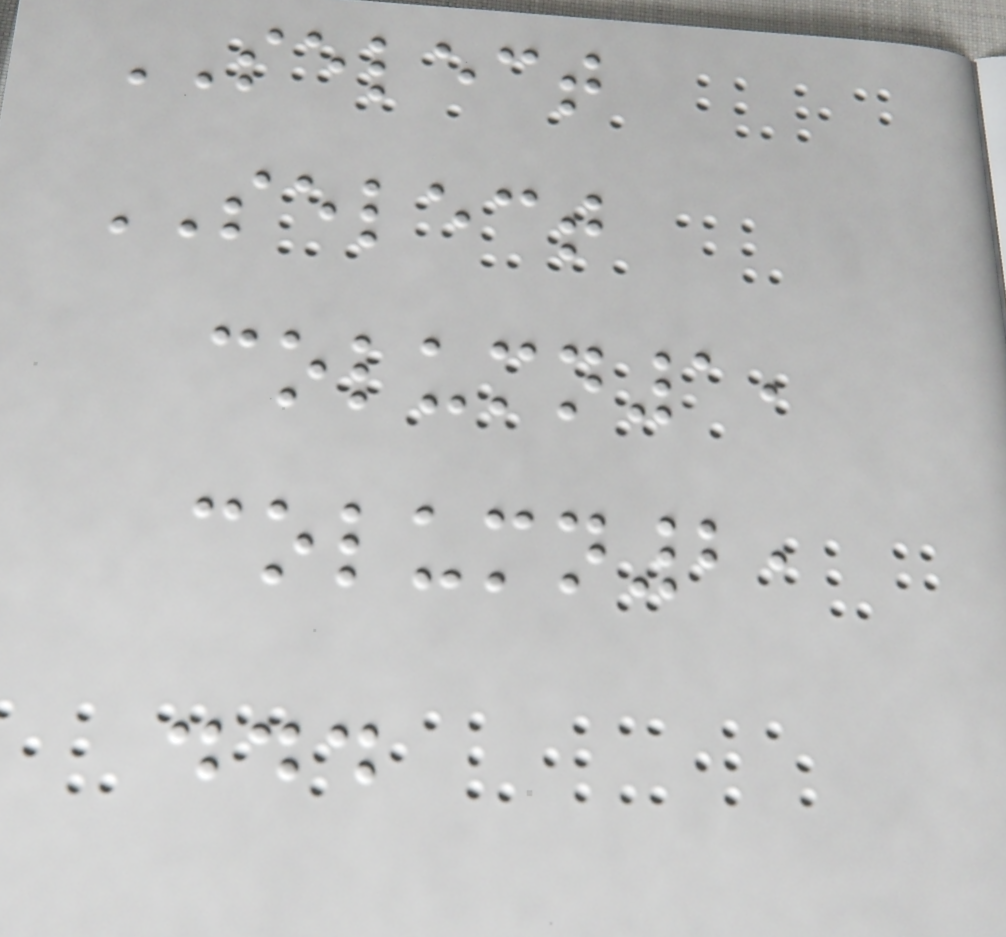SELECT
SELECT
column1,
column2,
...
